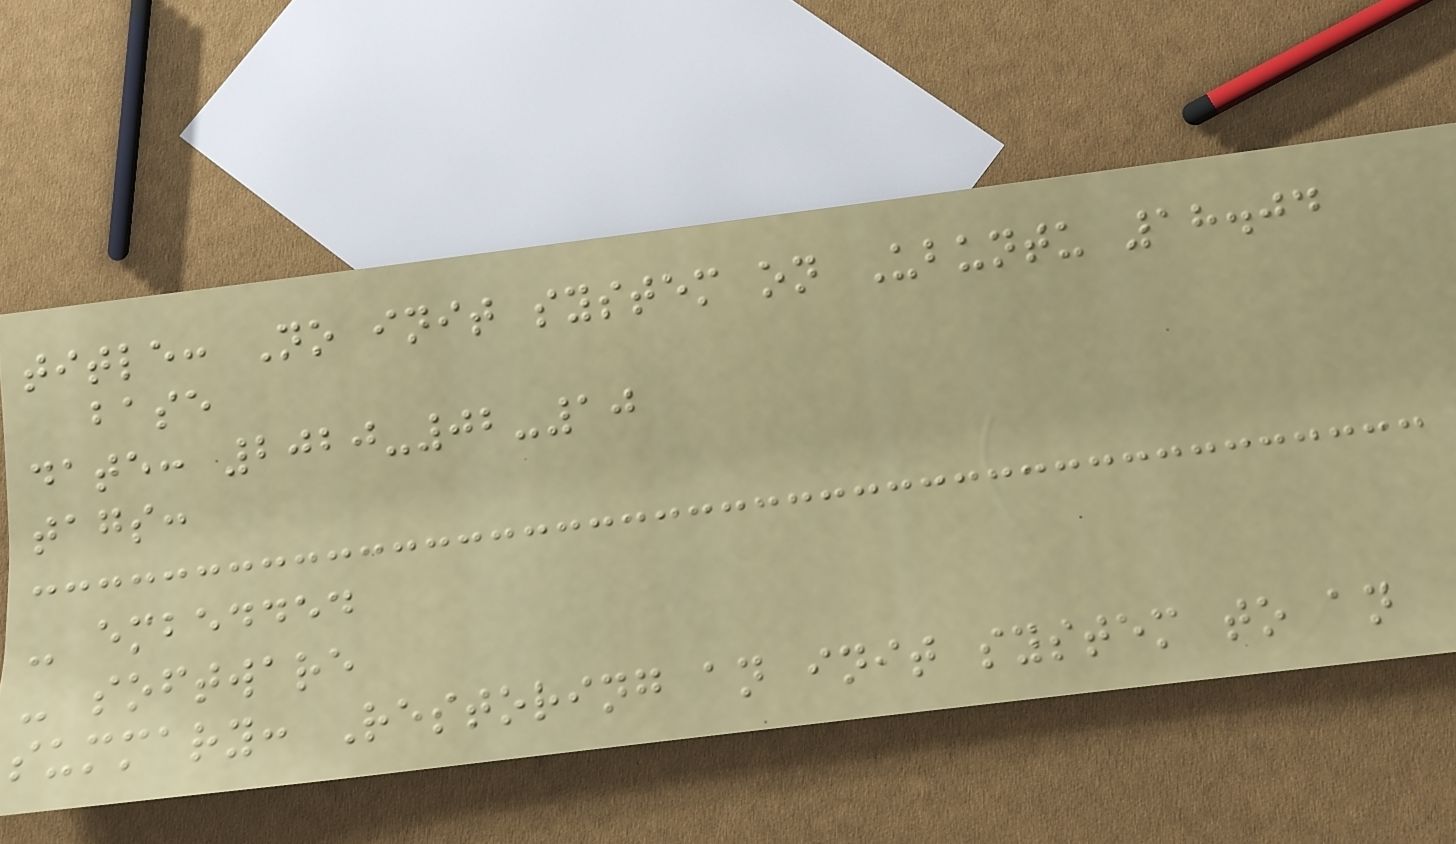title: No init system on Ubuntu 18.04
base
date: 2020-02-10
tags:
- embedded
- software
summary: Restoring an init system to an
